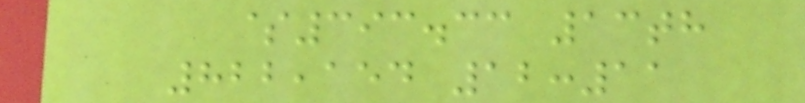$393.33 13th
822,154 12:11
